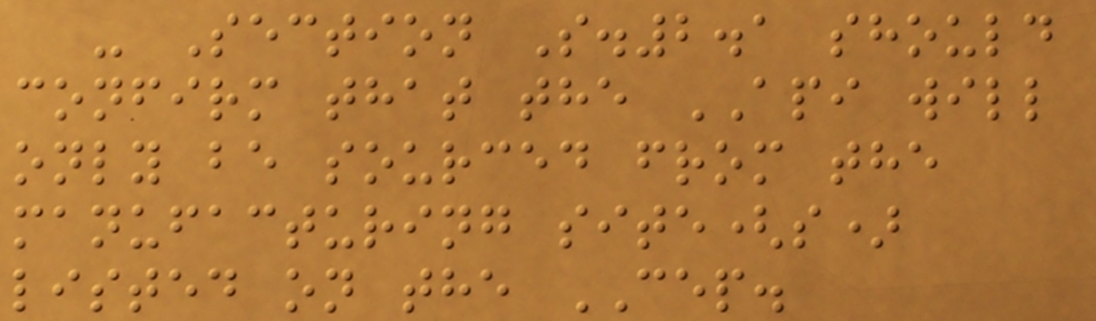- Section S.2.1 should
confirm that the API will
only be sourced from the
manufacturing site(s)
listed on the CEP.
